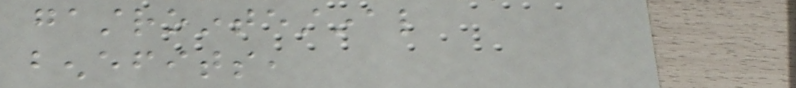gastrointestinal
benefits,
